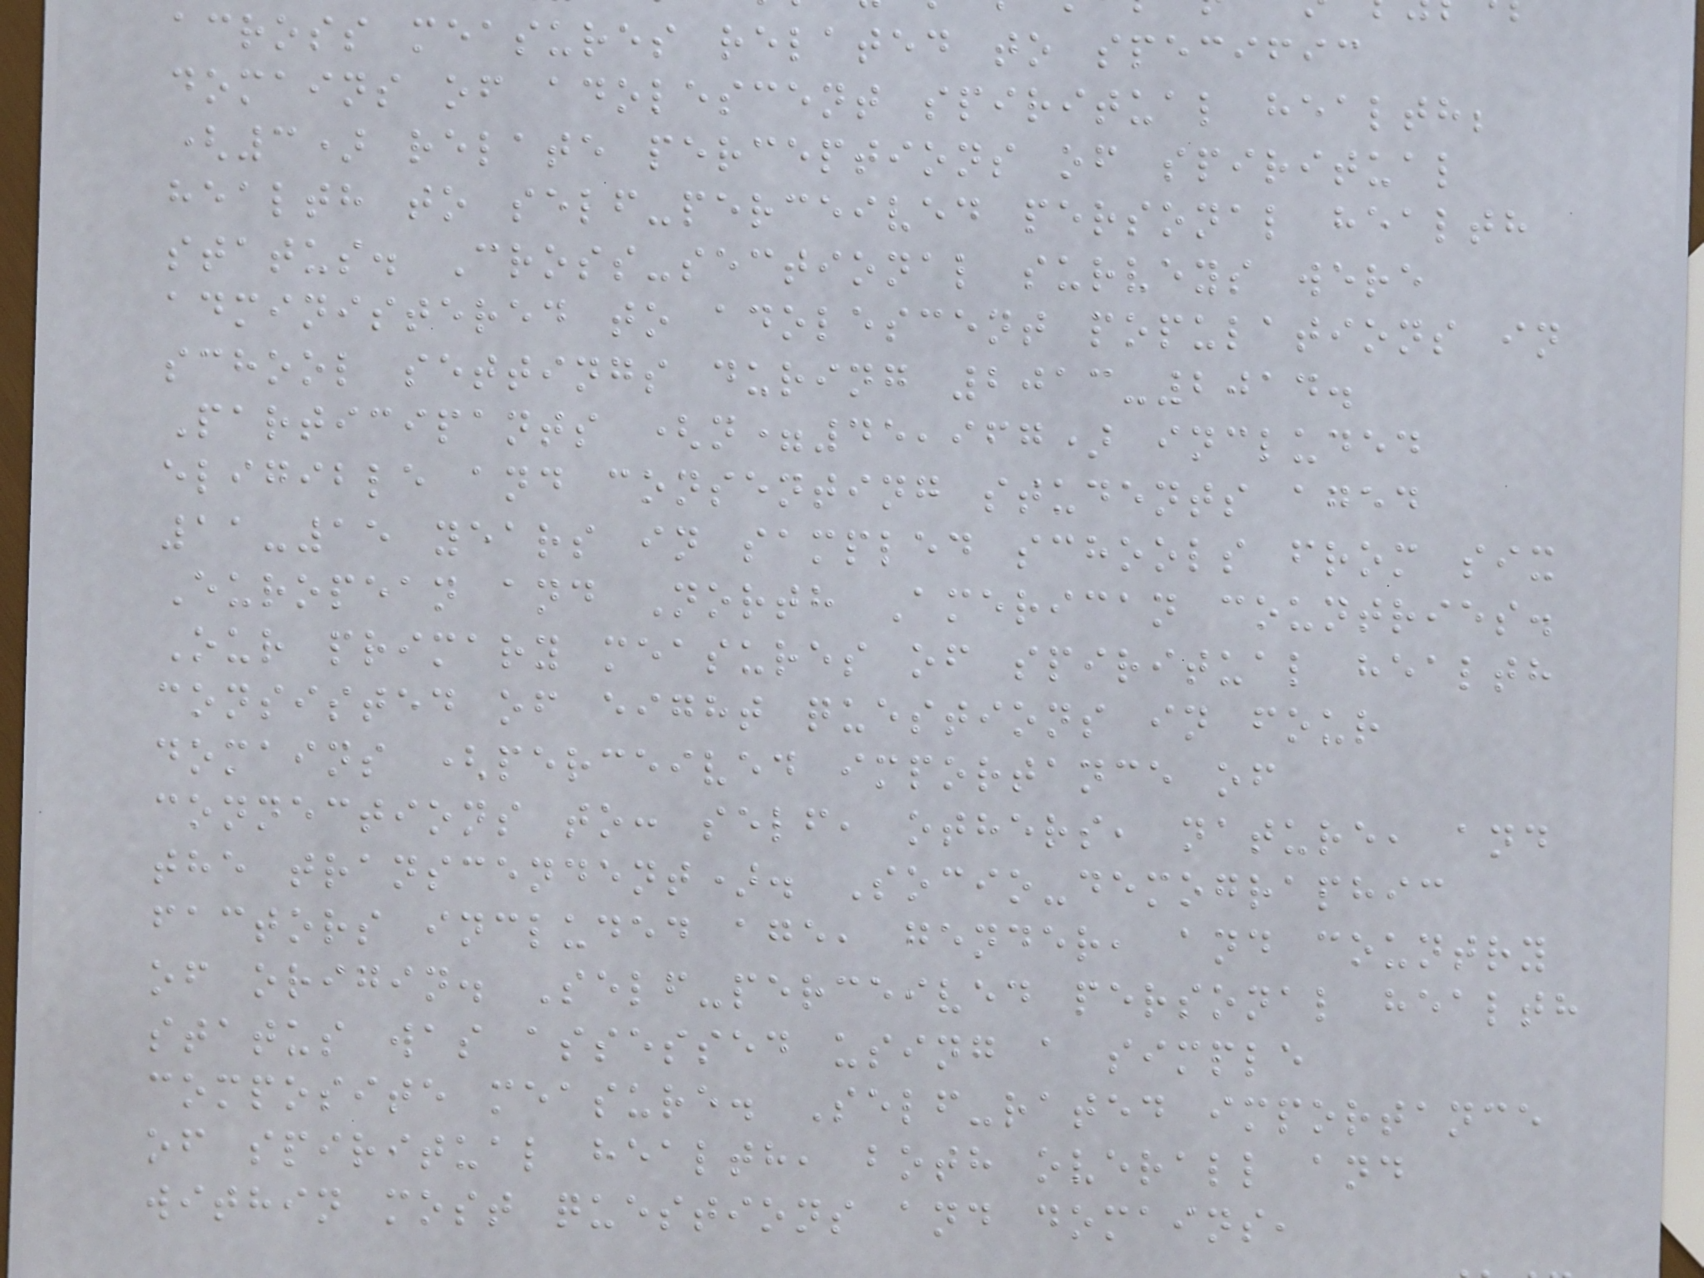across measures related to specific
domains of adolescent spiritual health;
(3) relate perceptions of spiritual
health to self-perceived personal health
status. Cross-sectional surveys were
administered to adolescent populations in
school settings during 2013-2014.
Participants (n=45,967) included
eligible and consenting students aged
11-15 years in sampled schools from six
European and North American countries.
Our primary measures of spiritual health
consisted of eight questions in four
domains (perceived importance of
connections to: self, others, nature, and
the transcendent). Socio-demographic
factors included age, gender, and country
of origin. Self-perceived personal health
status was assessed using a simple
composite measure. Self-rated importance
of spiritual health, both overall and
within most questions and domains,
